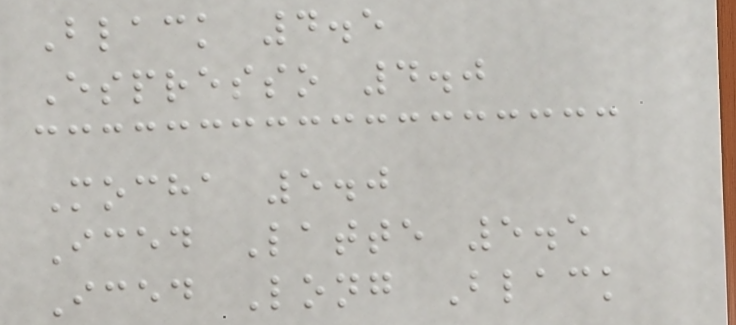Black 4.5
Espresso 4.0
Mocha 5.0
Iced Latte 5.5
Iced Long Black
